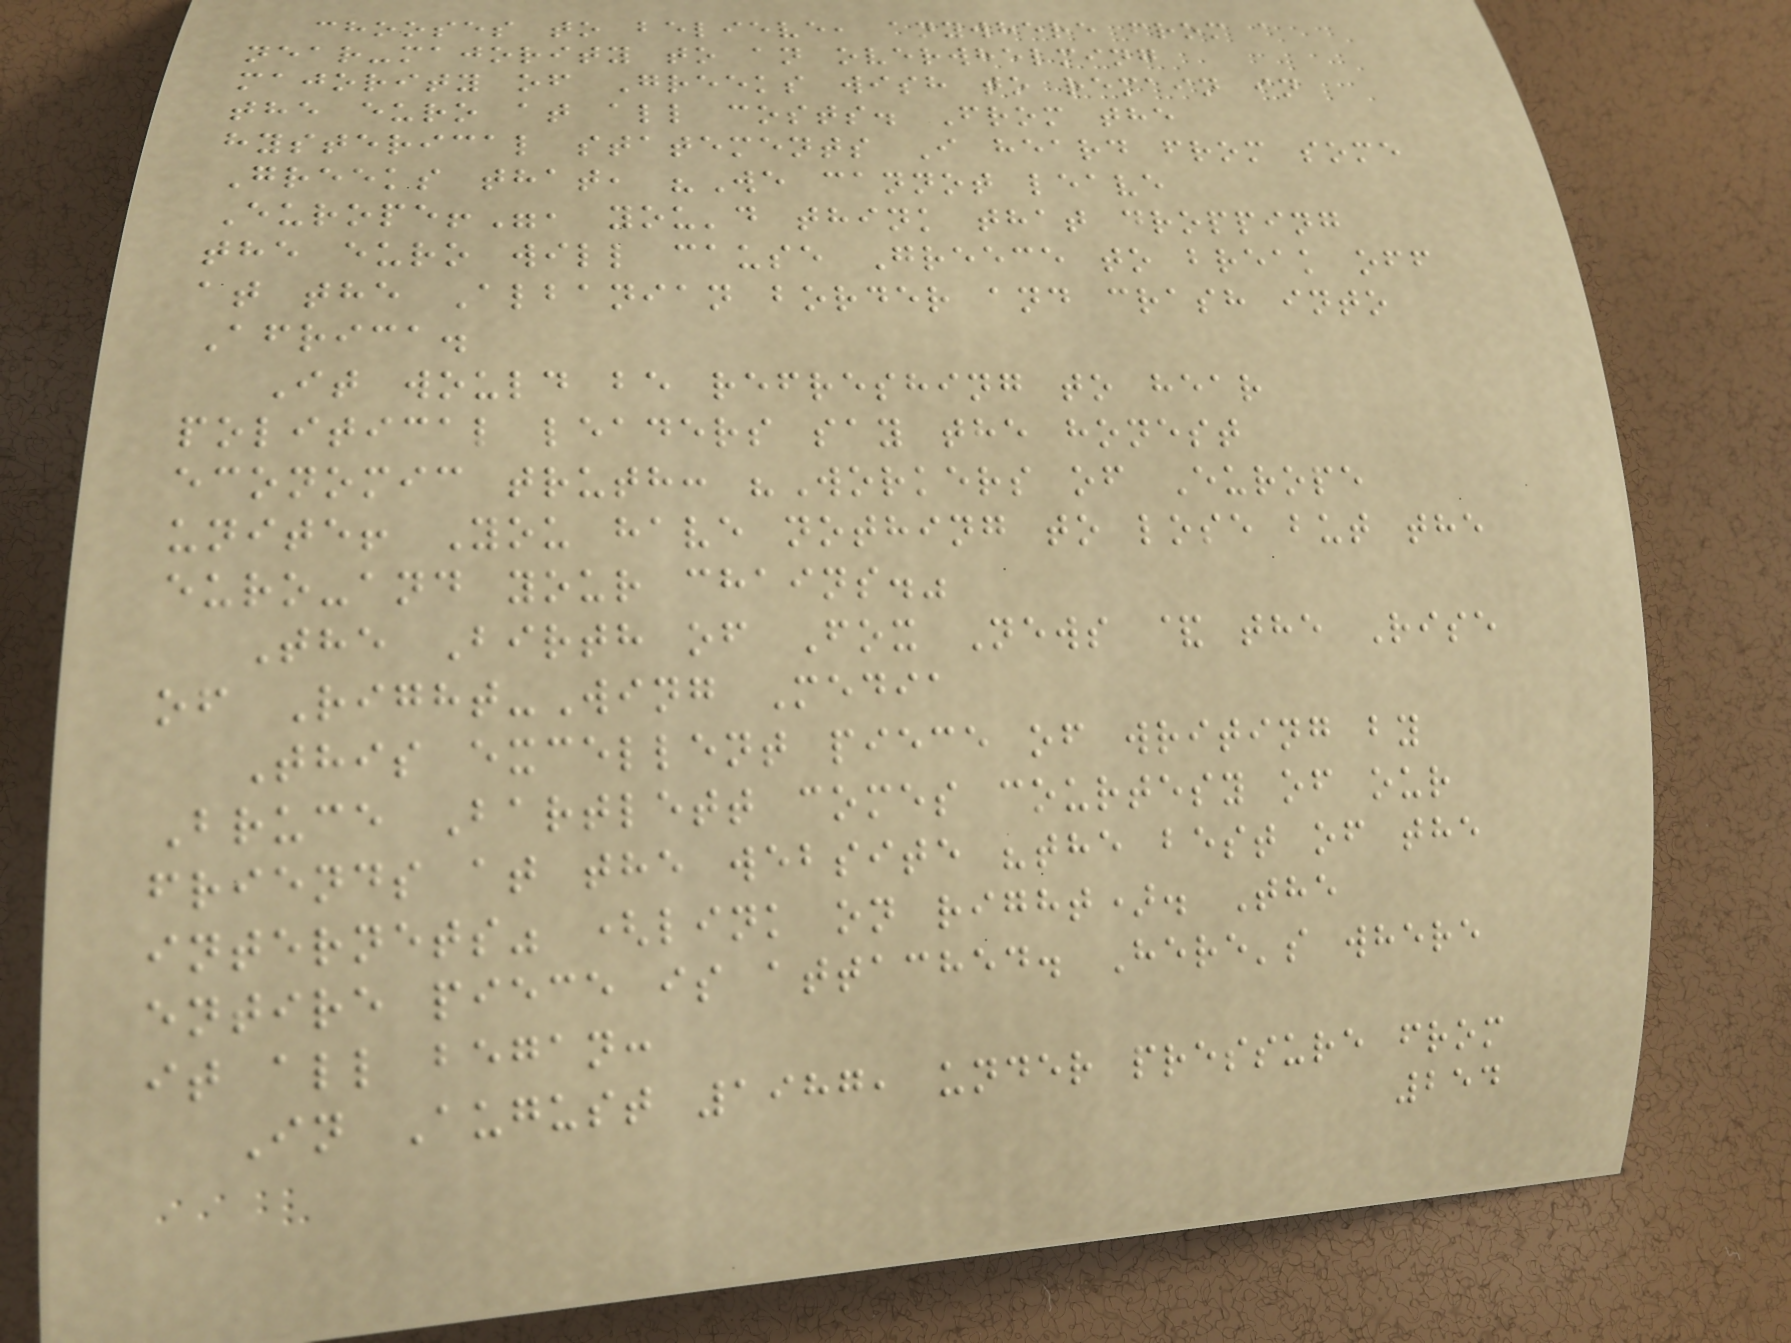chooses to believe, anywhere from a
near-majority to an overwhelming
majority of Greeks wish to remain in
the euro at all costs. From the
hysterical statements I heard from some
Greeks that, "We cannot leave
Europe!", you'd think that dropping
the euro will cause Greece to break off
at the Albanian border and crash into
Africa.
It would be refreshing to hear
political leaders say the honest
economic truth: "Workers of Europe
unite! You have nothing to lose but the
euro-and your chains."
The Birth of Fox News & the Rise
of Right-Wing Media
This excellent piece of writing by
Bruce Bartlett comes courtesy of our
friends at the website "the best of the
internets" (link on right). The
entire piece is attached. Here's where
it all began:
In August 1987, under pressure from
254
